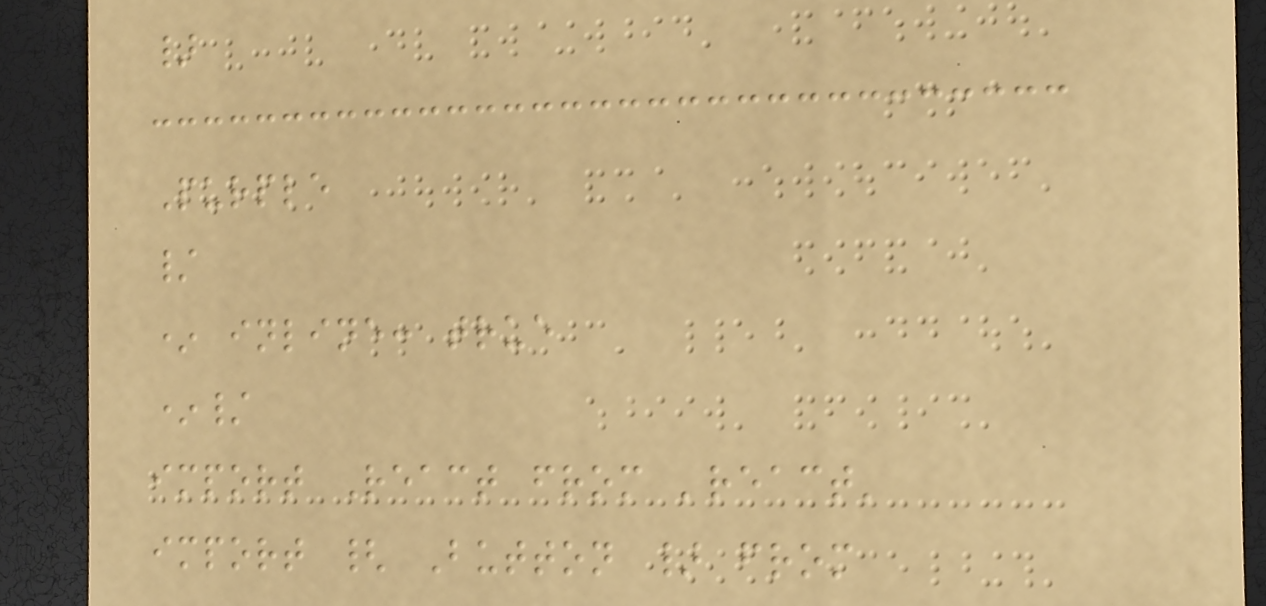}
Purple
/
* inline: true
*/
import React from 'react'
import { Button } from
